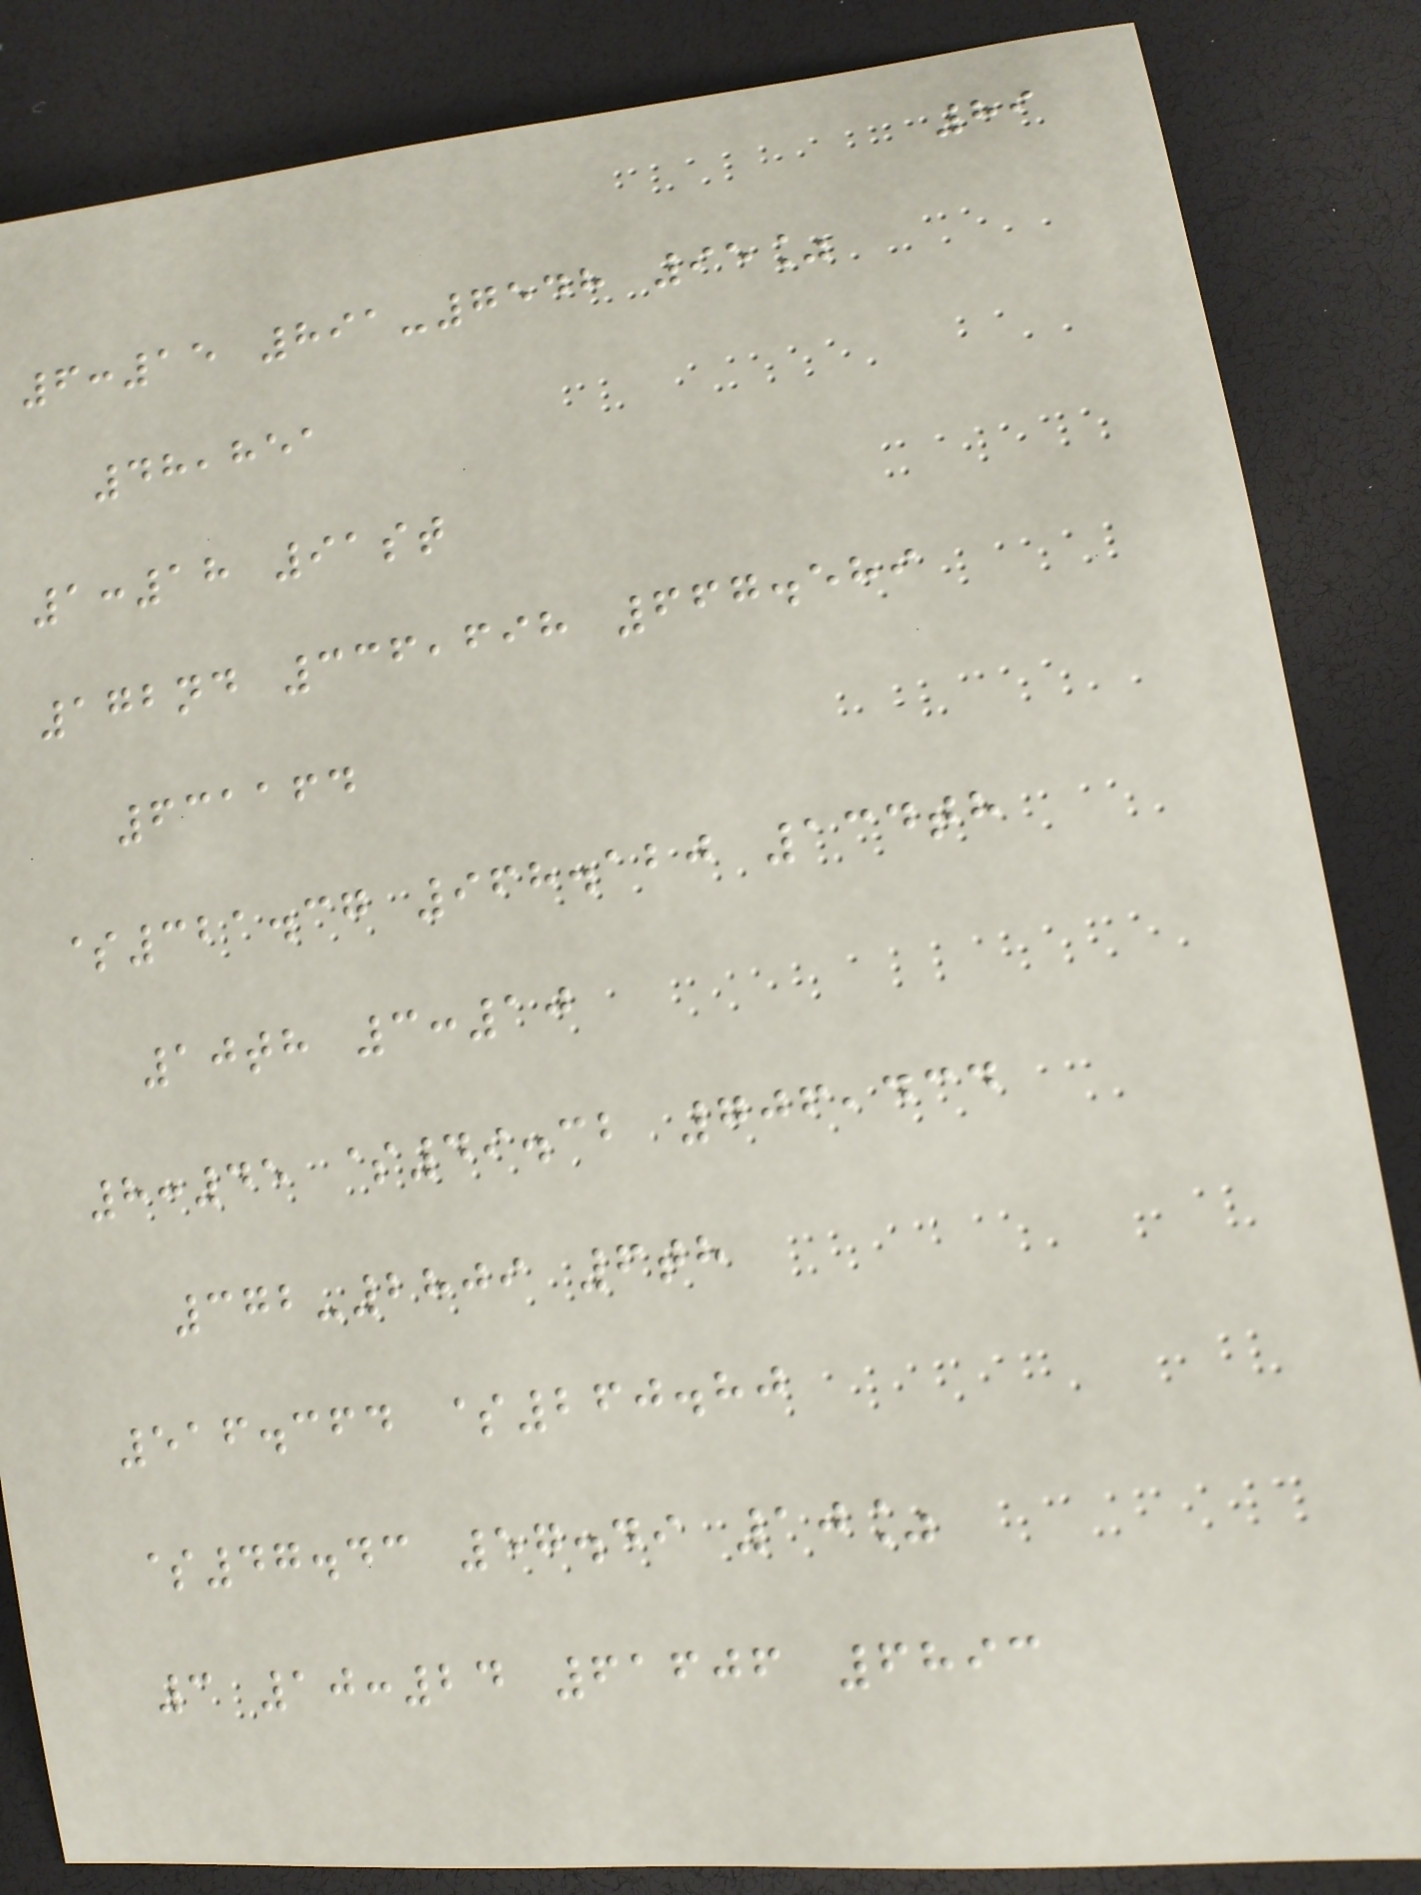89
6:15 891-7548 95%
48,851
1:18 91st
172nd 336,698 667.589
631164
$321.37 968.120 134th
10th 3:10
8:45 $49.32 706,434
372-2809 6th
516.364 $260.80
$47.43 57.49 10%
3 10:24 61606 6893
